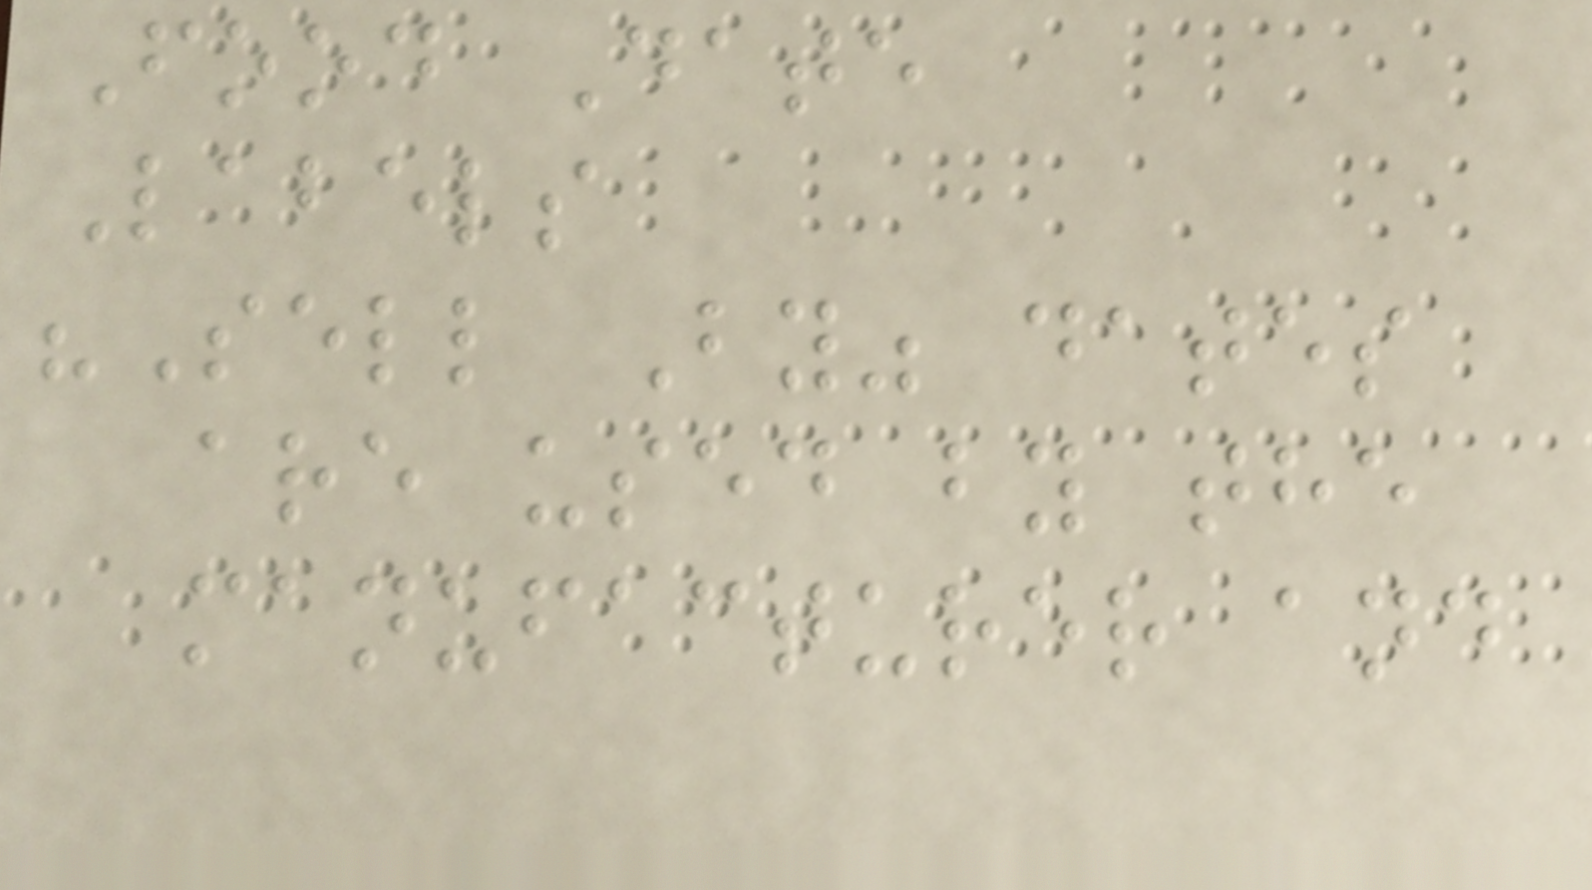Food Date
Labels
"Sell By" dates
are used by the
manufacturer and
